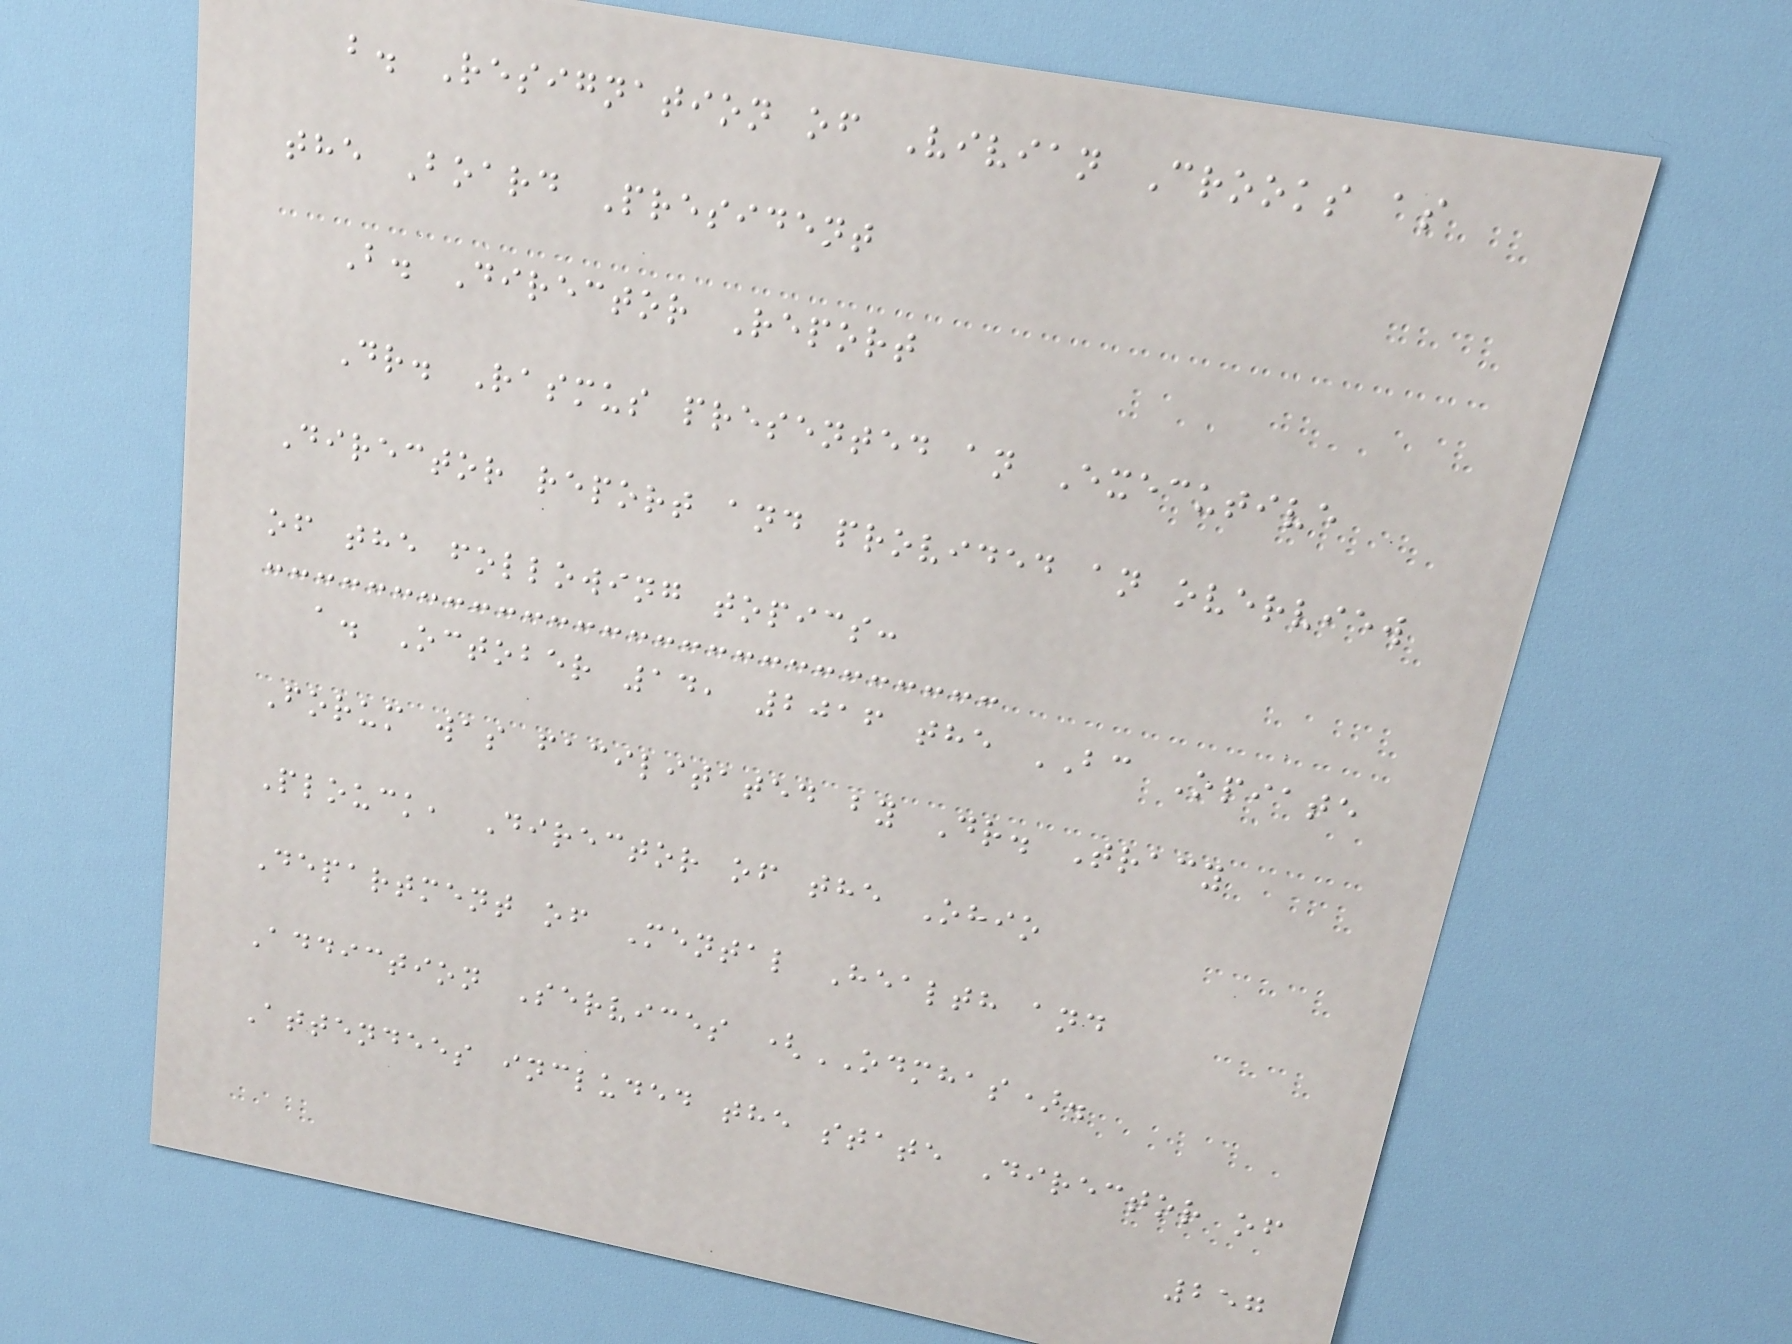b. Resignation of Vivian Crooks as
the Board President
B. Director Report
Dr. Rasmus presented an Executive
Director report and provided an overview
of the following topics:
a. October 14, 2016 the BC Opiate
Forum was facilitated by Dr. Tracy
Plouck, Director of the Ohio
Department of Mental Health and
Addiction Services (ODMHAS).
Attendees included the state Director of
257
